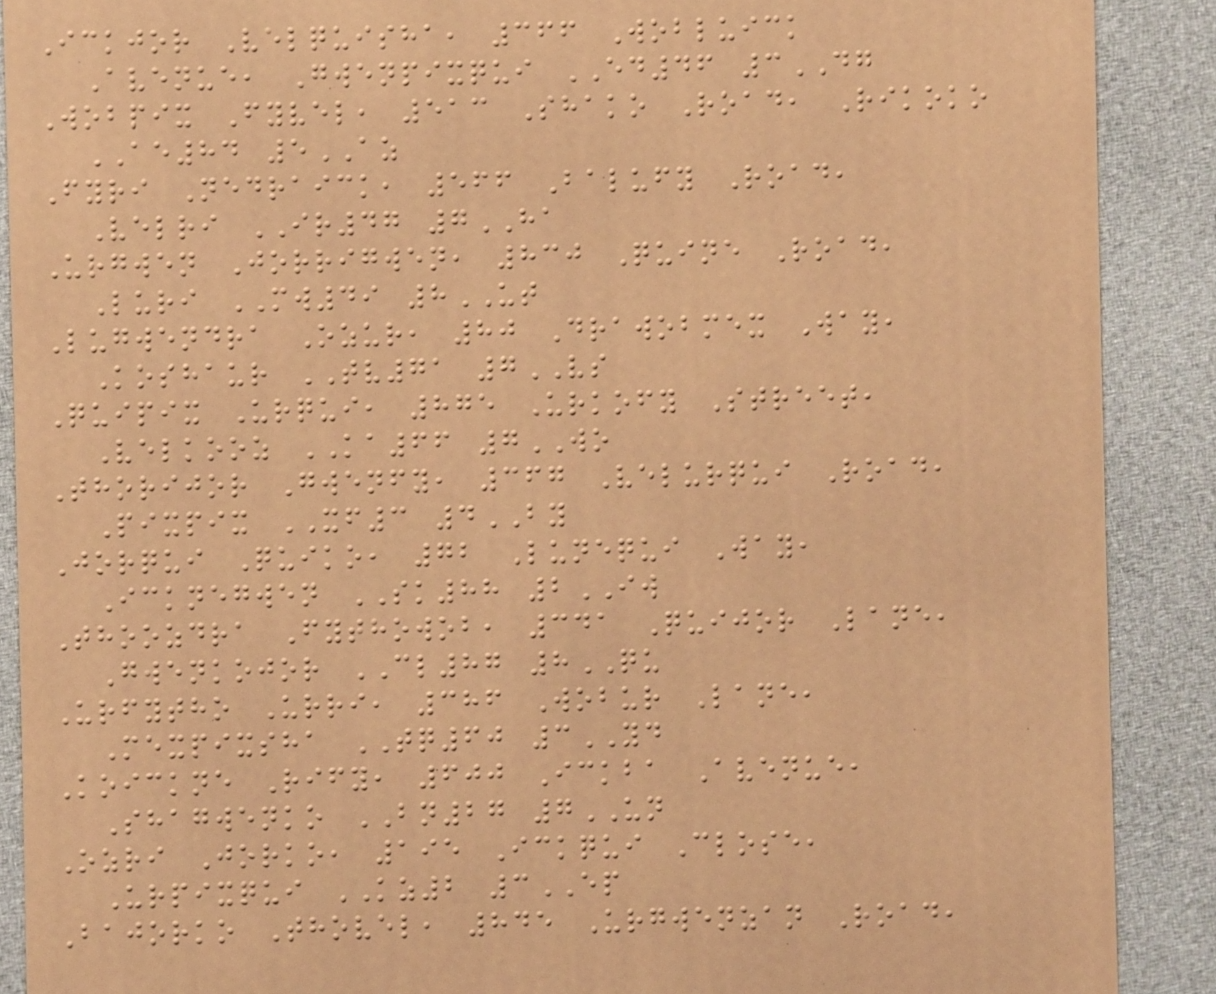Ickjor Velquisha, 366 Wobluick
Avenue, Gwenpixqui ED46 3DG
Wobpix Fyvel, 513 Shako Road, Rikoko
AE84 5AZ
Fyri Nedraick, 566 Balufy Road,
Velri IR47 7HA
Urgwen Jorrigwen, 830 Quine Road,
Luri MW49 8UT
Lugwendra Ozur, 80 Drawobmex Way,
Koshaur TV71 7VS
Quipix Urqui, 875 Urkofy Street,
Velkooz KA66 7WO
Thorijor Gwenfy, 367 Velurqui Road,
Pixpix XF3 4BY
Jorqui Quiko, 72 Lunequi Way,
Icknegwen SK88 2IW
Thoozdra Fythowob, 341 Quijor Lane,
Gwenkojor CL87 8QU
Urfytho Urri, 386 Wobur Lane,
Mexpixsha TQ60 3YD
Koickne Rify, 600 Ickba Avenue,
Shagwenko BN27 7UN
Ozri Jorko, 195 Ickqui Close,
Urpixqui KZ2 3EP
Bajorko Thovel, 845 Urgwenzan Road,
